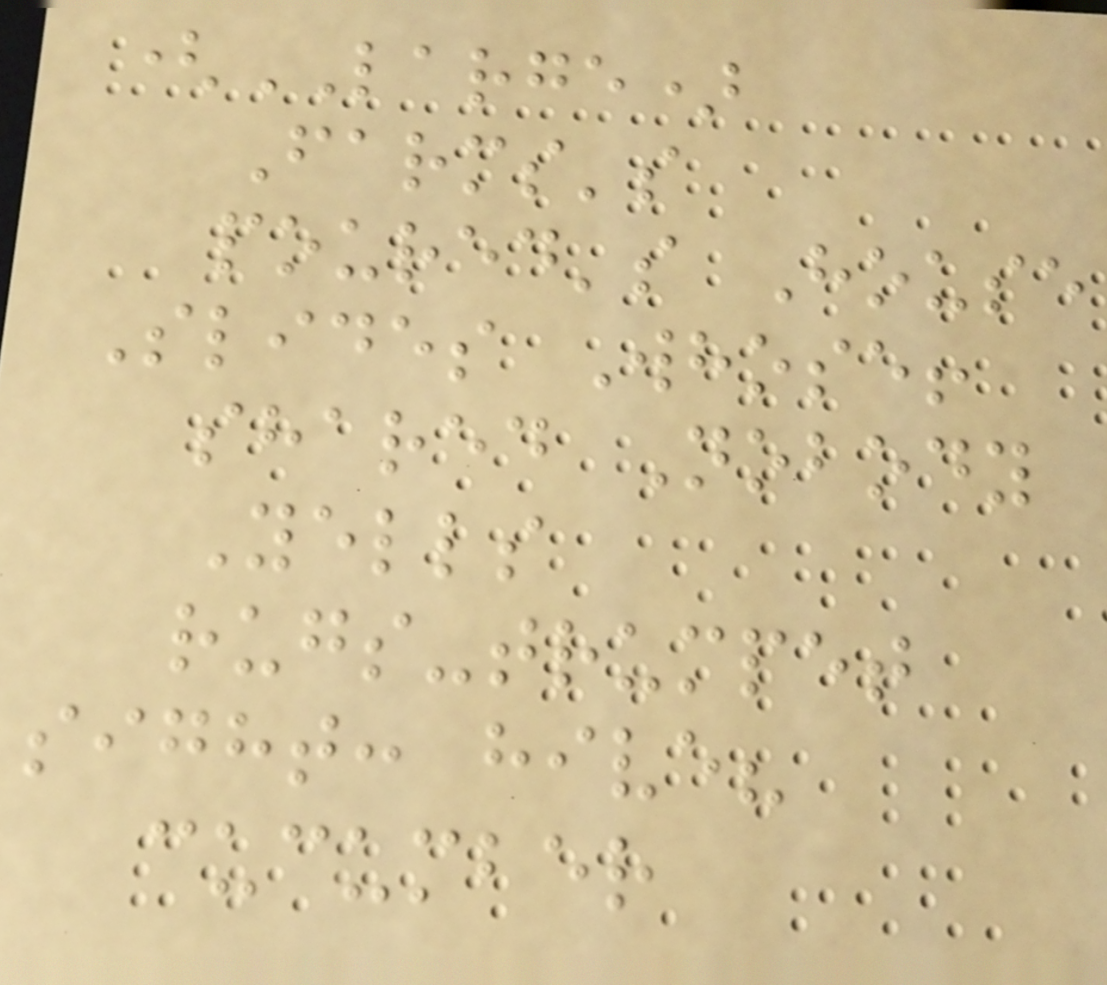(LARGE)
Farms's
poured's House
Slides Whose!
shared Nobody
Yells
rugs-trumpet
sight: hive?
cucumber
